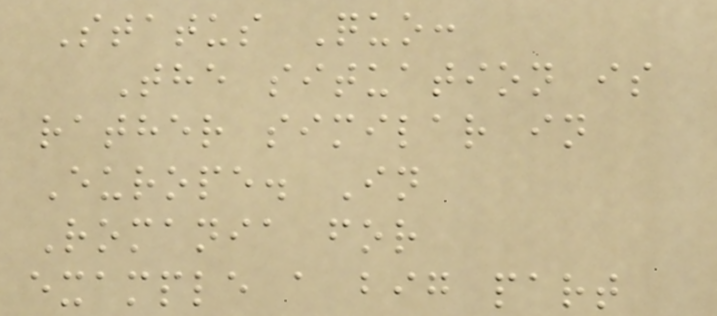Status Quo:
The situation is
rather similar in
Europe. In
Romania for
example a big part
